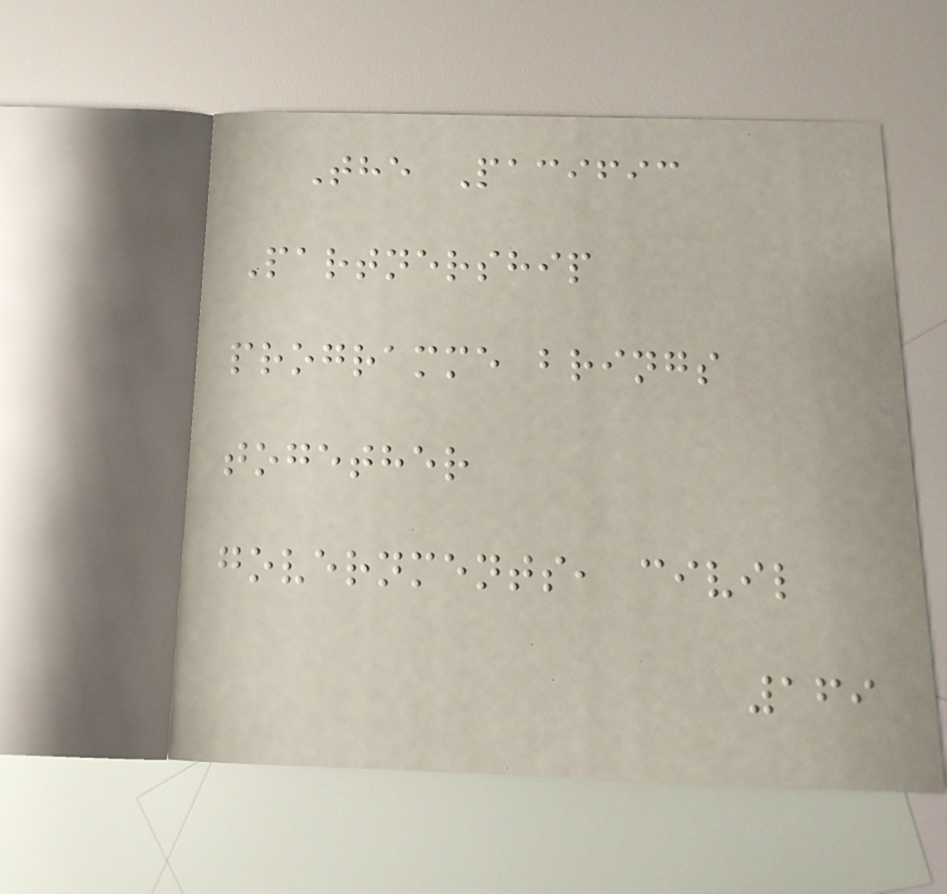The Pacific
Partnership
programme brings
together
governments, civil
169
